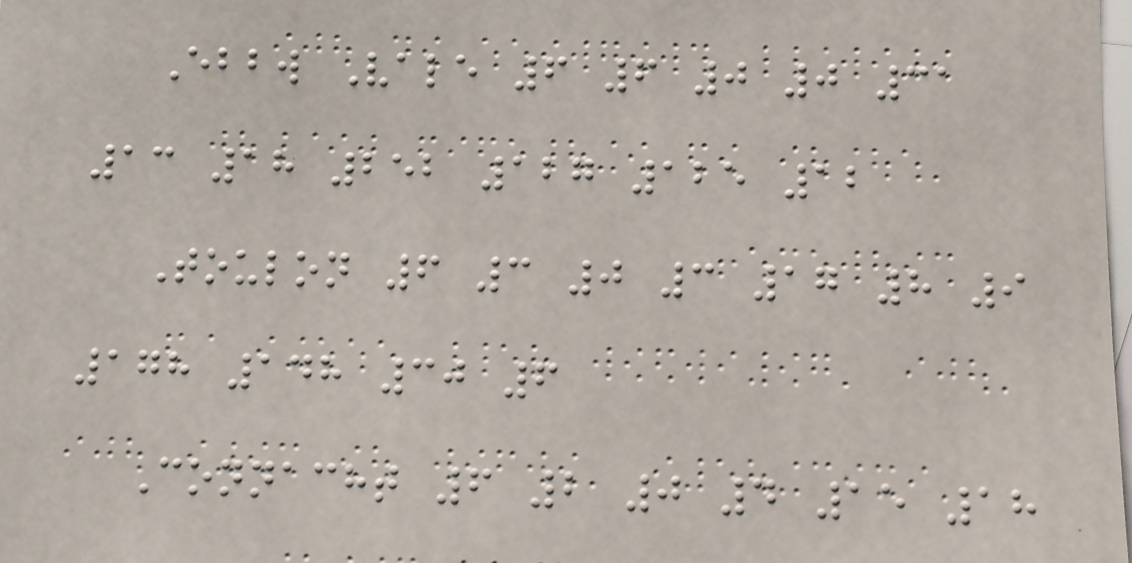Ebbw Vale 6 6 0 0 31
13 18 252 127 125 12
Toulon 6 3 0 3 17 8 9
178 148 30 6
Connacht 6 2 0 4 15 18
